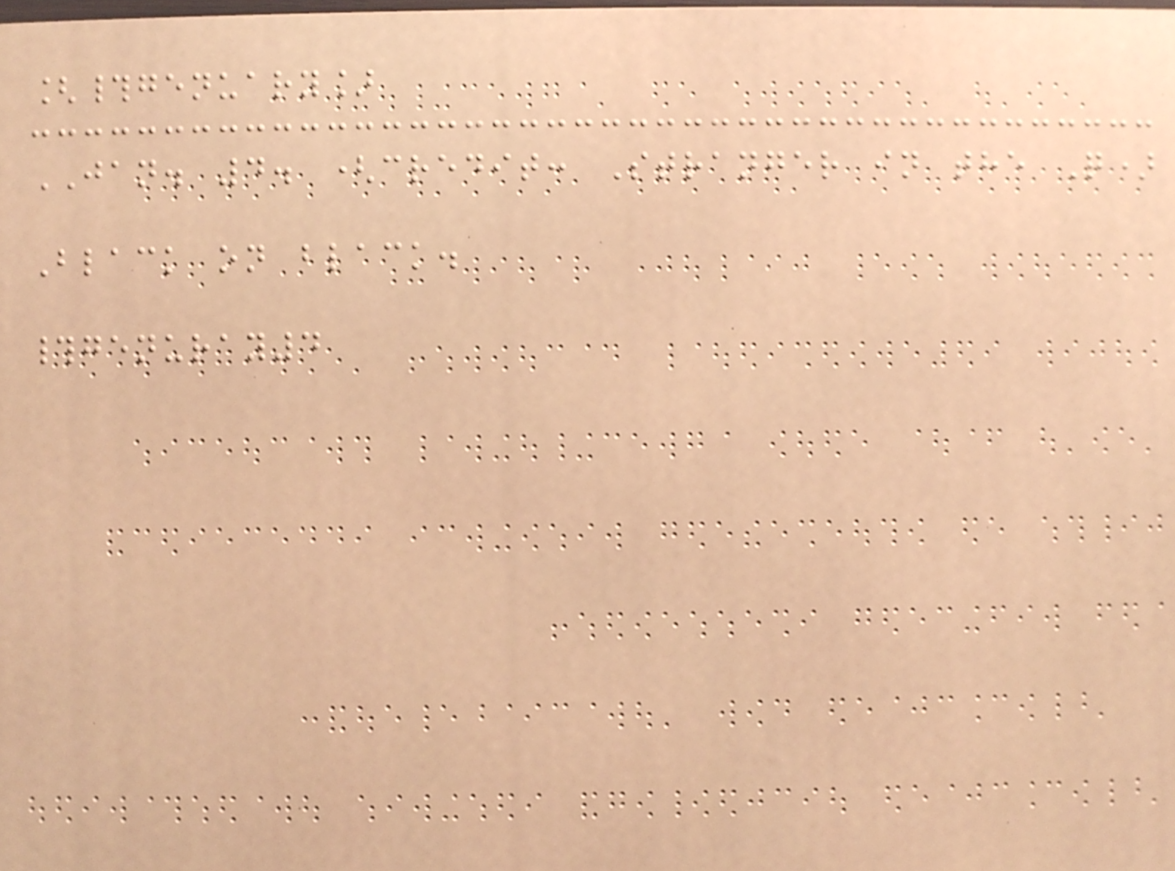[#genuary]
JAN. 4. (credit: Stranger in the Q)
Black on black.
#genuray4
